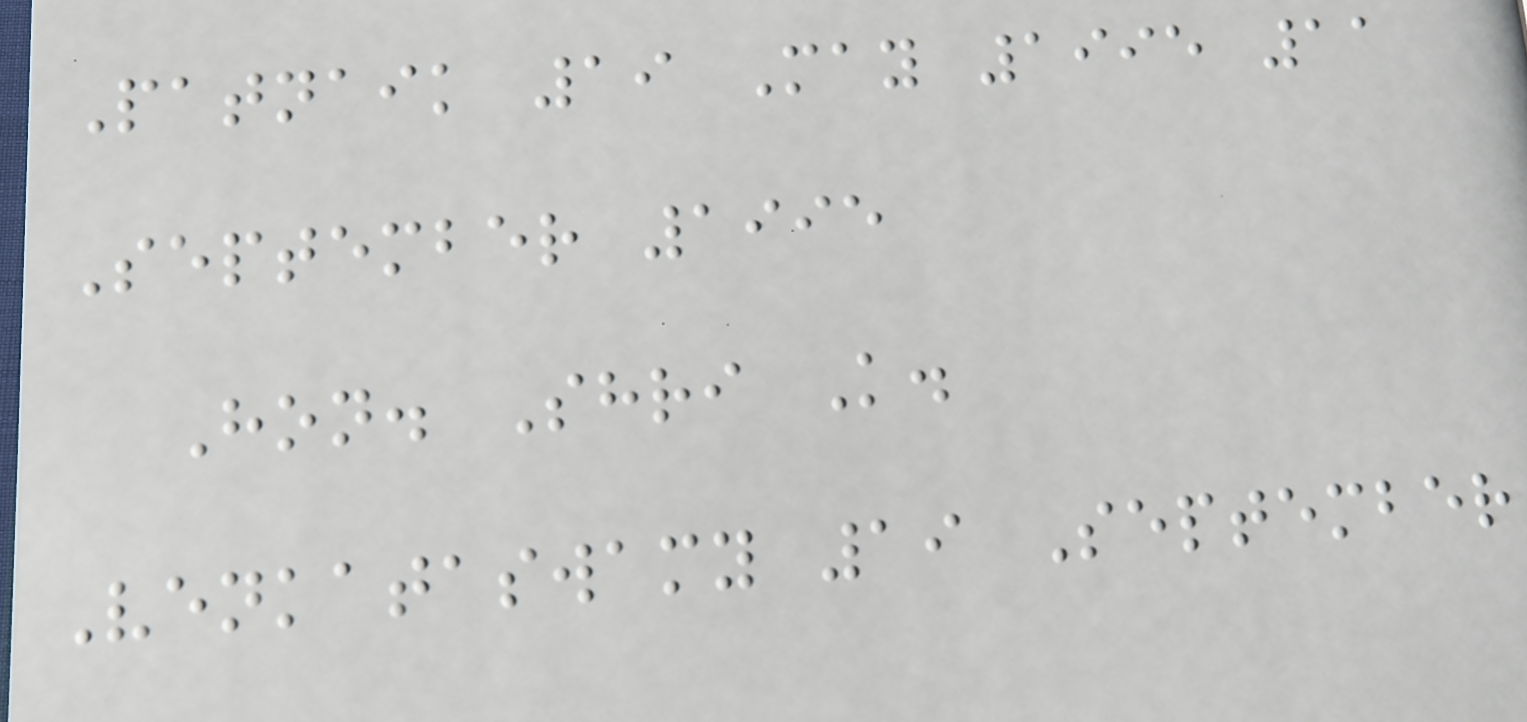Patnaik 19 May 1995 11
September 1995
Hon. Shri K.
Venkataswamy 19 September
